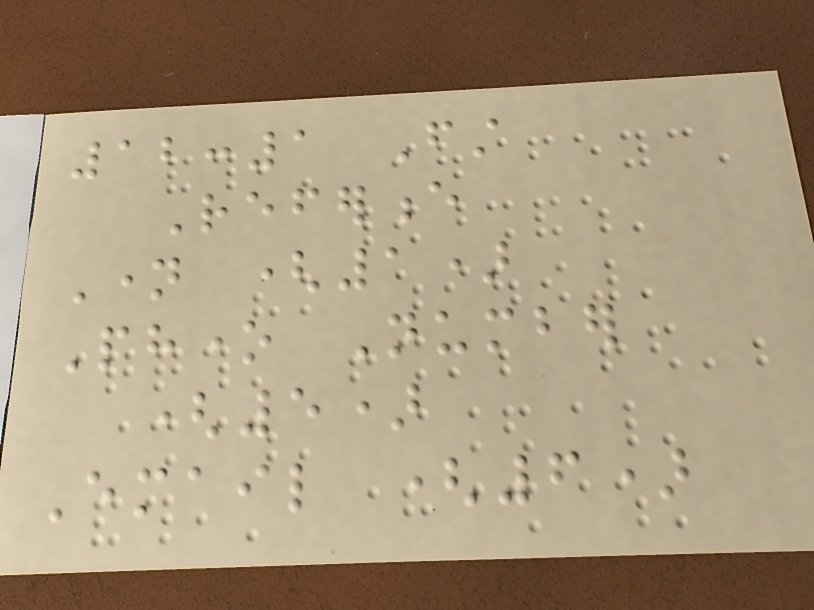12:1 First
Reference
Name (1)
Phone Number
(5)
Email (6)
